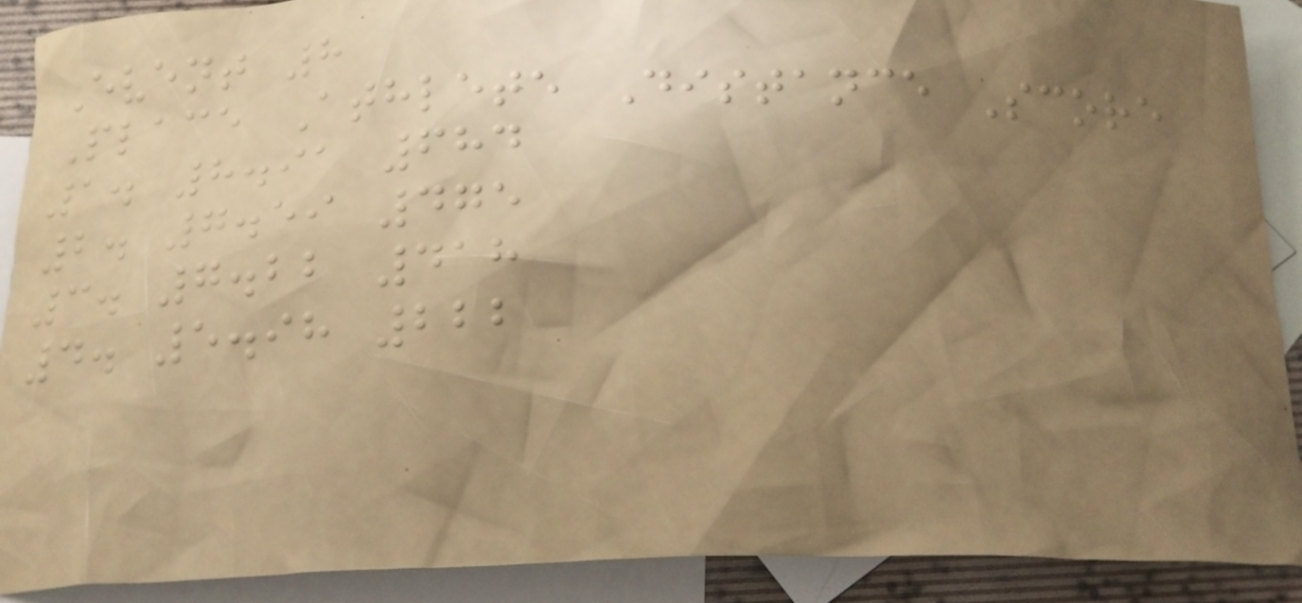Event 8
Place Athlete Distance Score
1. 8.91 684
2. 7.59 475
3. 7.22 418
4. 5.98 222
